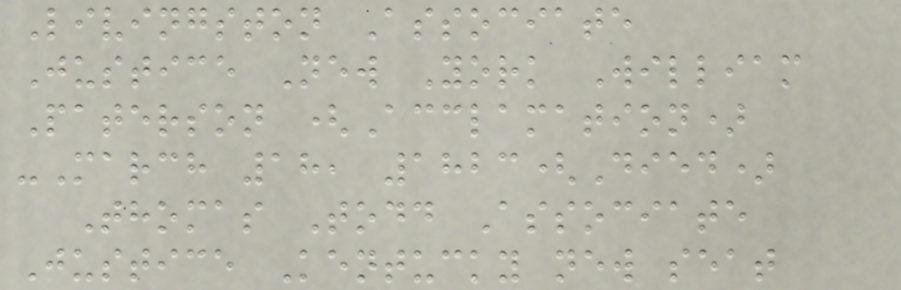Livingston Associate
Justice New York William
Paterson (Acclamation)
-March 18, 1823(Died)
Thomas Todd Associate
Justice Kentucky new seat
